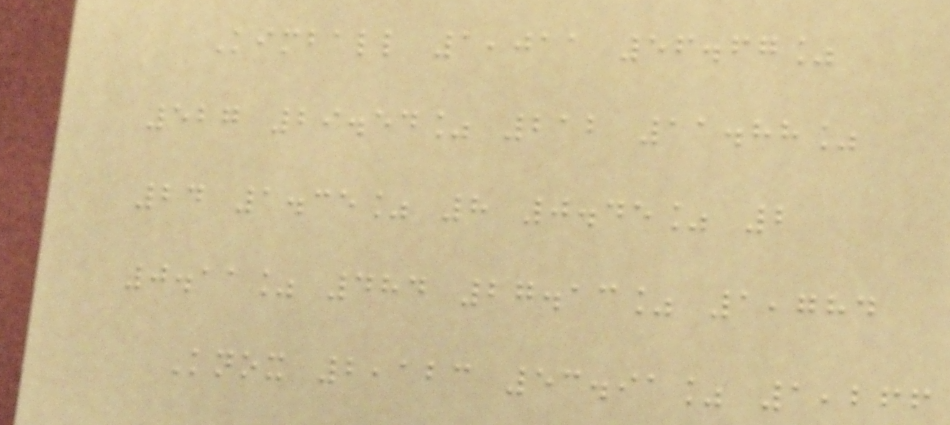Kimball 1,011 56.67%
527 29.54% 212 11.88%
24 1.35% 8 0.45% 2
0.11% 484 27.13% 1,784
Knox 2,123 53.91% 1,266
